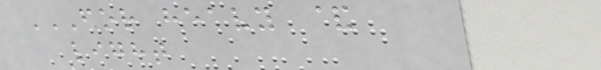FOR HEAVY &
LIGHT
